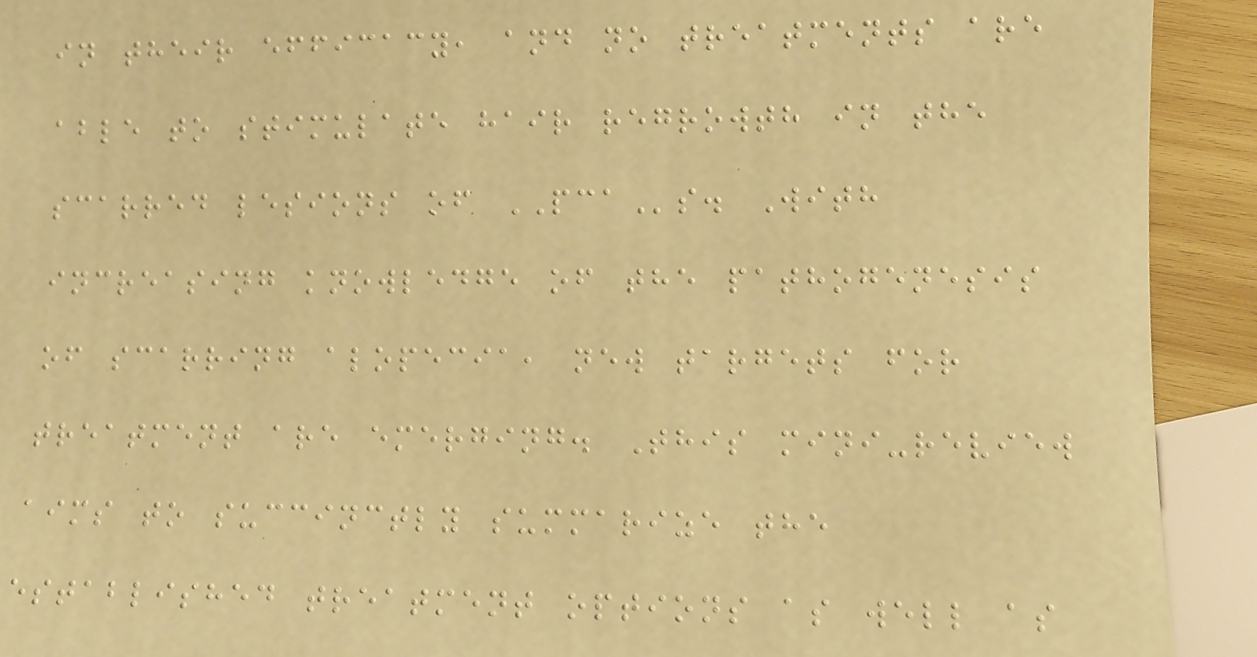in their efficacy, and no treatments are
able to stimulate hair regrowth in the
scarred lesions of PCAs. With
increasing knowledge of the pathogenesis
of scarring alopecia, new targets for
treatment are emerging. This mini-review
aims to succinctly summarize the
established treatment options as well as
